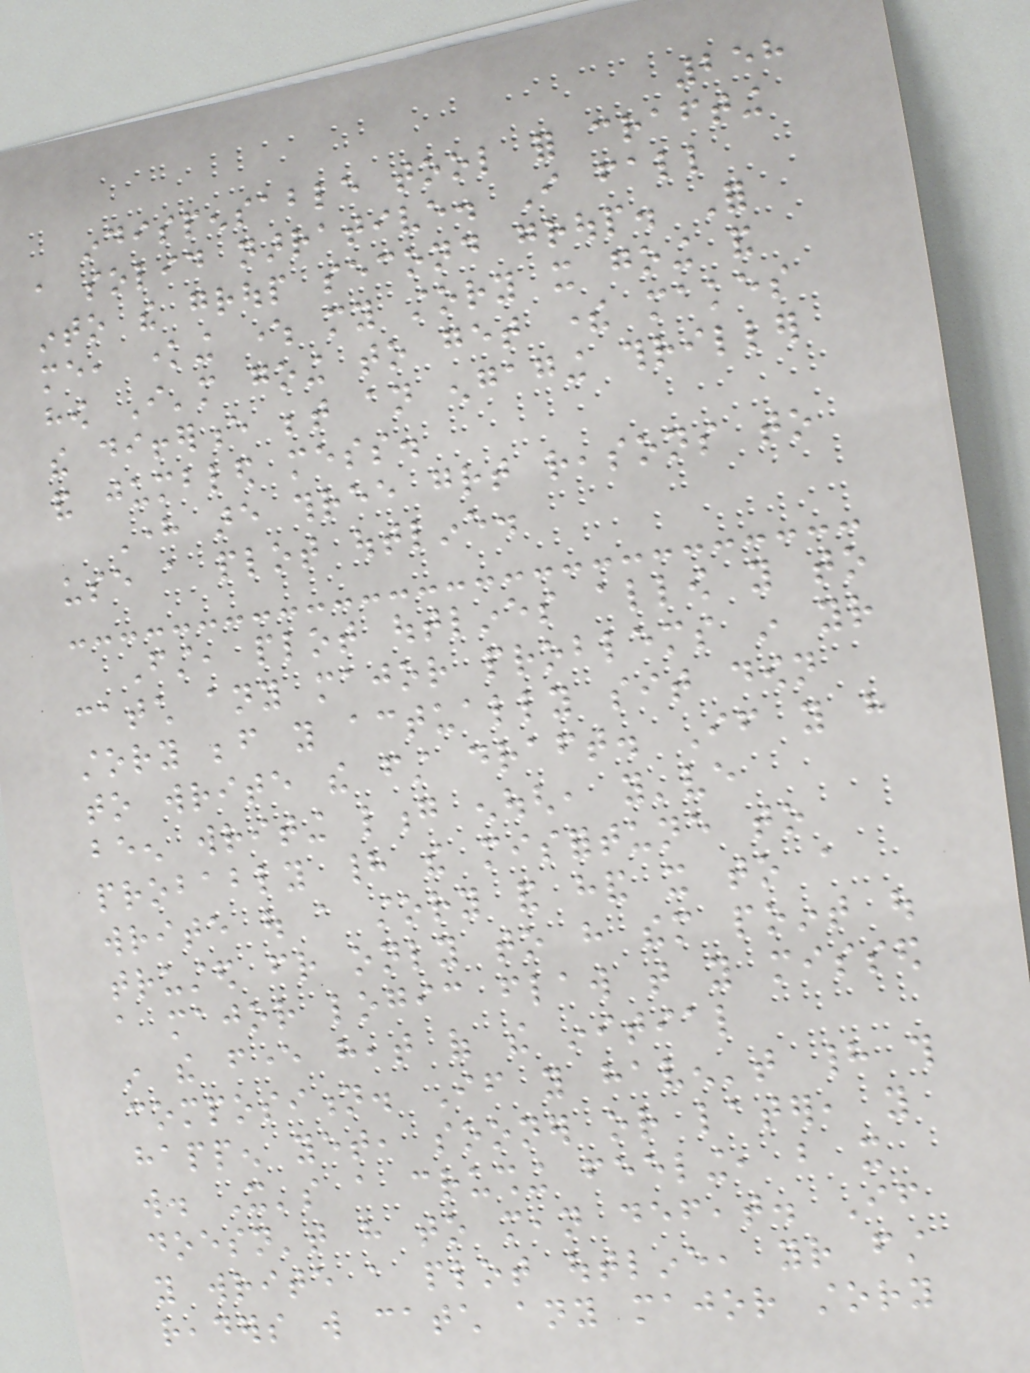258
indispensable tool for crafting
a solid narrative. I fall
into the group second group. For
me, knowing where my story it going and
how I'm going to get there makes
the difference between an engaging thriller
and jumbled mess.
Here are three great reasons to
use a plot outline.
First, plot outlines allow you to
catch any major problems in your
story before you actually sit down
to write the first draft. If you have
been writing long enough, you've
probably had the misfortune to
write out a story and hand it to a
trusted friend only to have them point out
a major logic flaw that you missed
in the fever heat of the initial
composition. If you haven't had this
happen yet, sooner or later, you
will. It's a crushing feeling, but it
doesn't have to mean defeat. If
you write a plot outline, your first
readers will catch any major story
